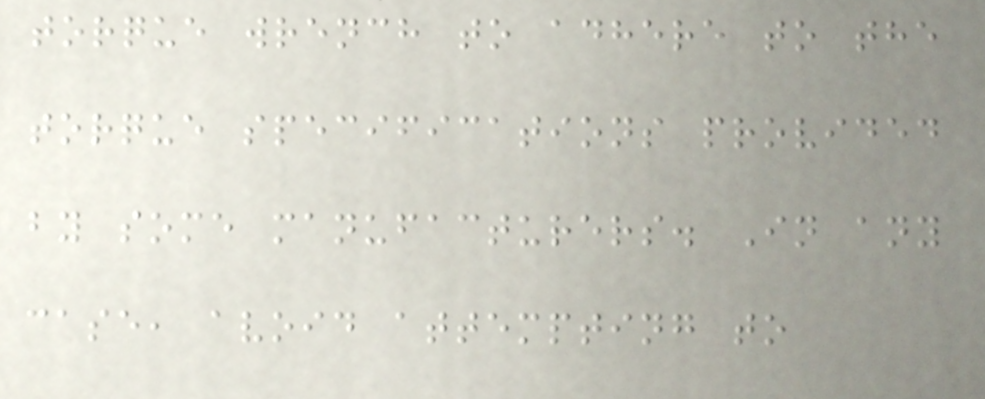torque wrench to adhere to the
torque specifications provided
by some manufacturers. In any
case, avoid attempting to
